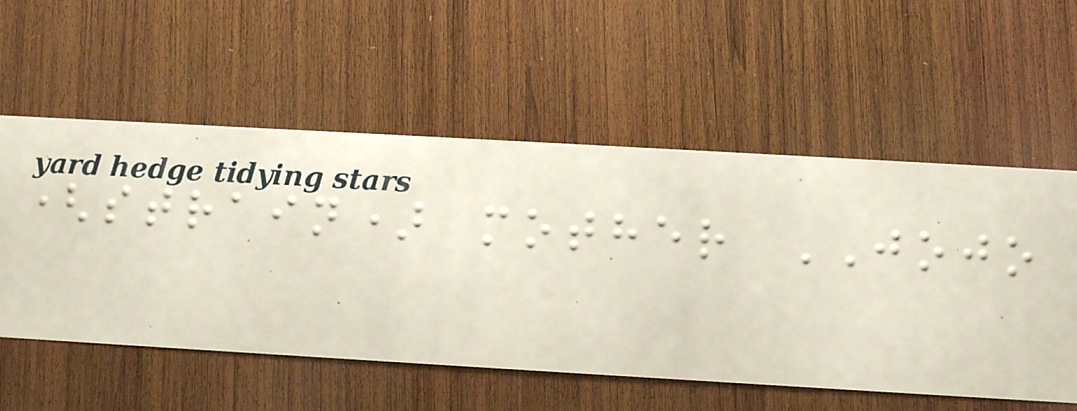(strain) mother JOJO
